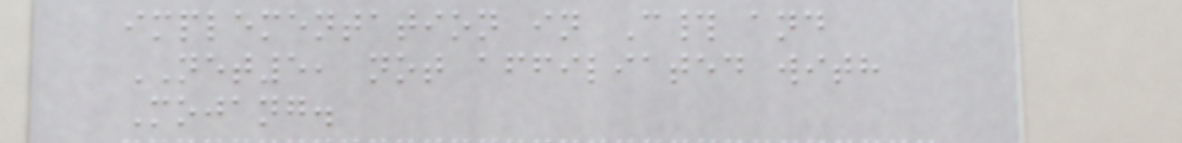implementation in C# and
NET5, not affiliated with
Mojang.
